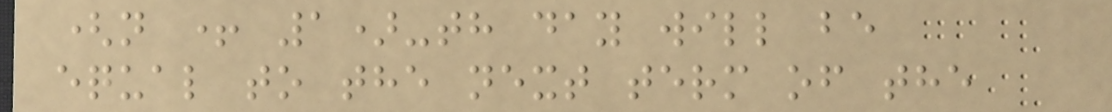(n + 1)-th day will be
equal to the next term of the
